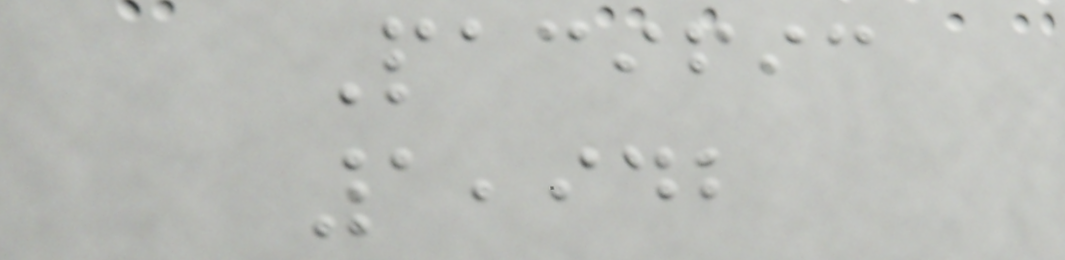Pacific
1,942
